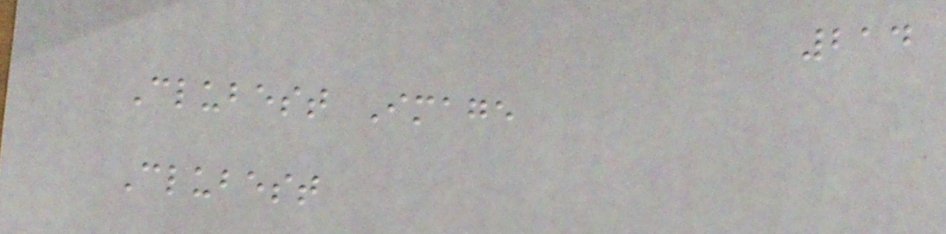214
Clubest Image
Clubest
